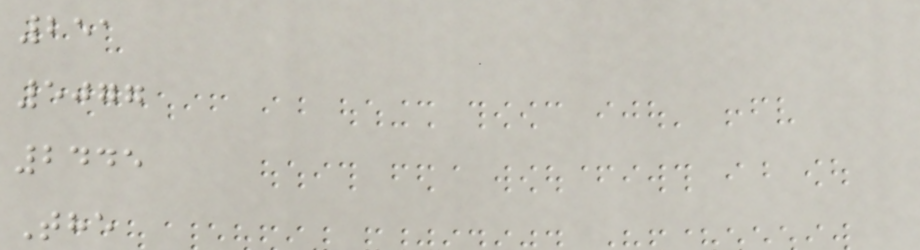251
5077
2445
The
